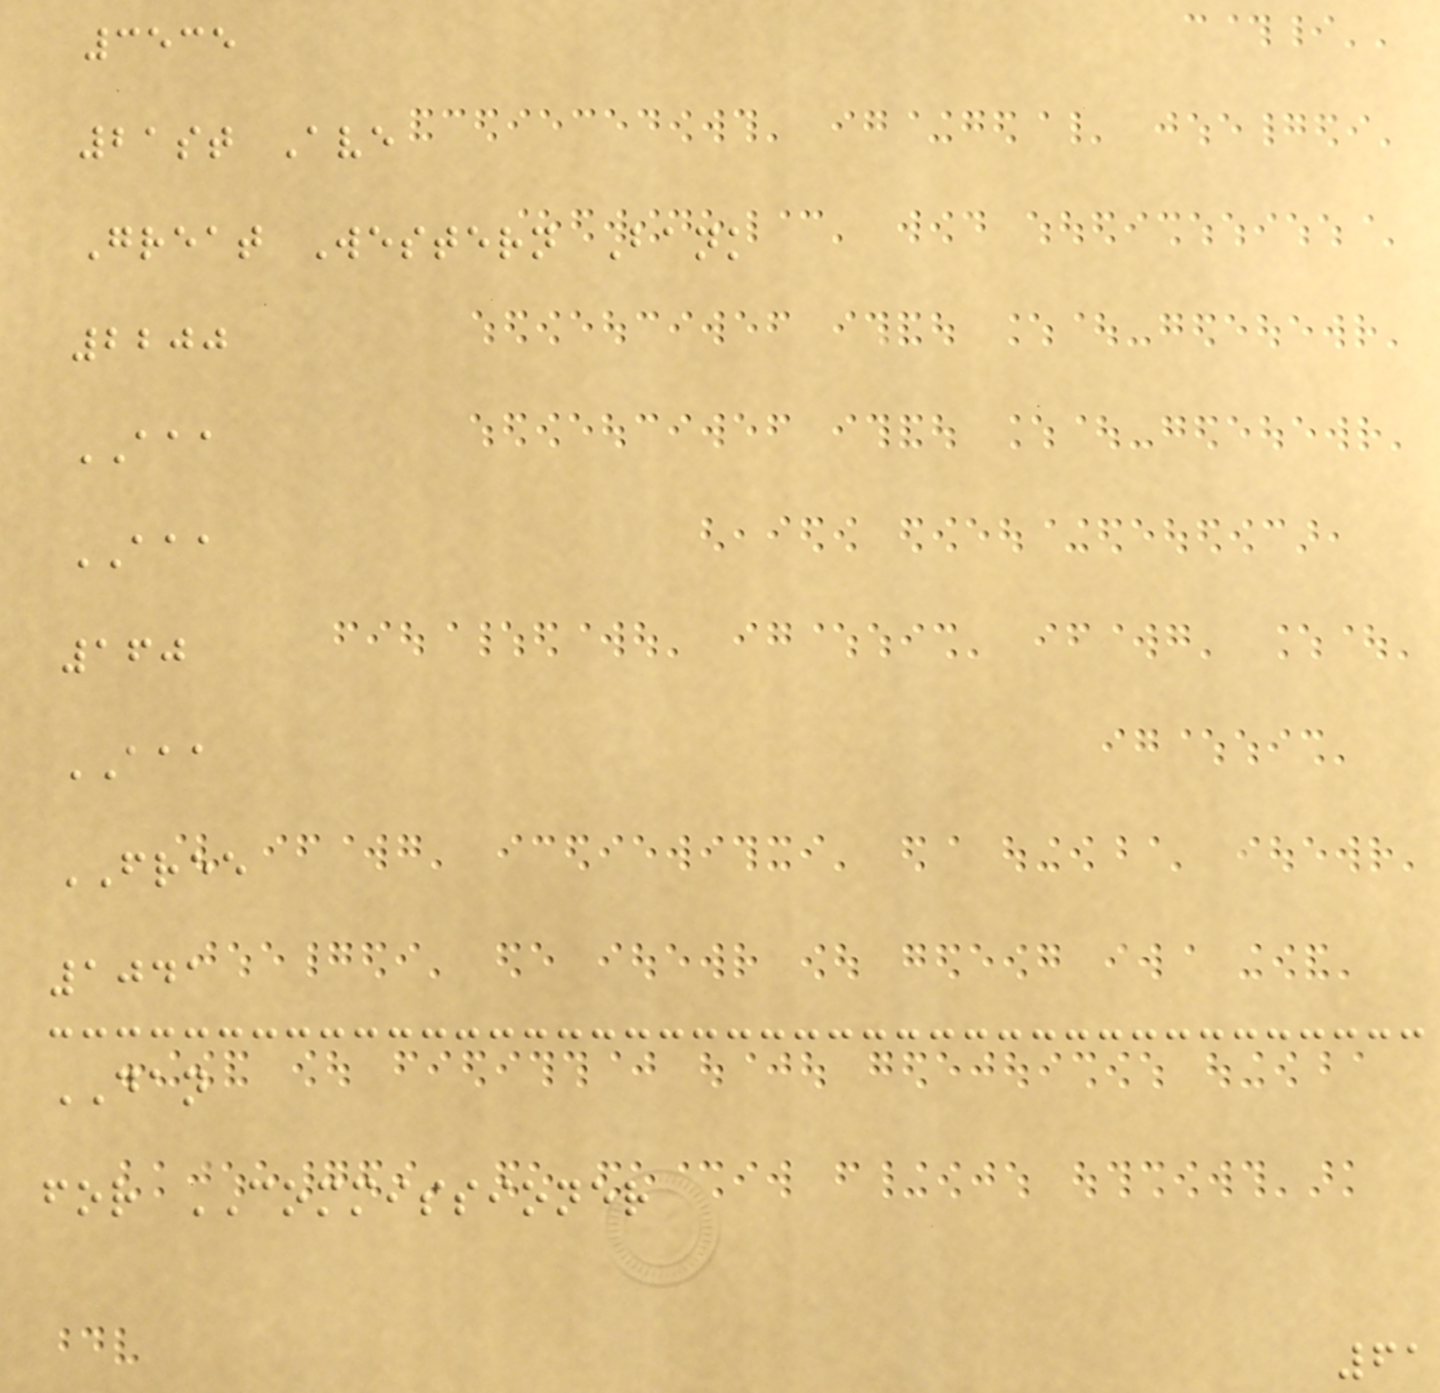3535
21st Ave
Great Western Bank
2200
AAA
AAA
160
AAA
FREE
1041
DAN
for COMMISSIONER
61
